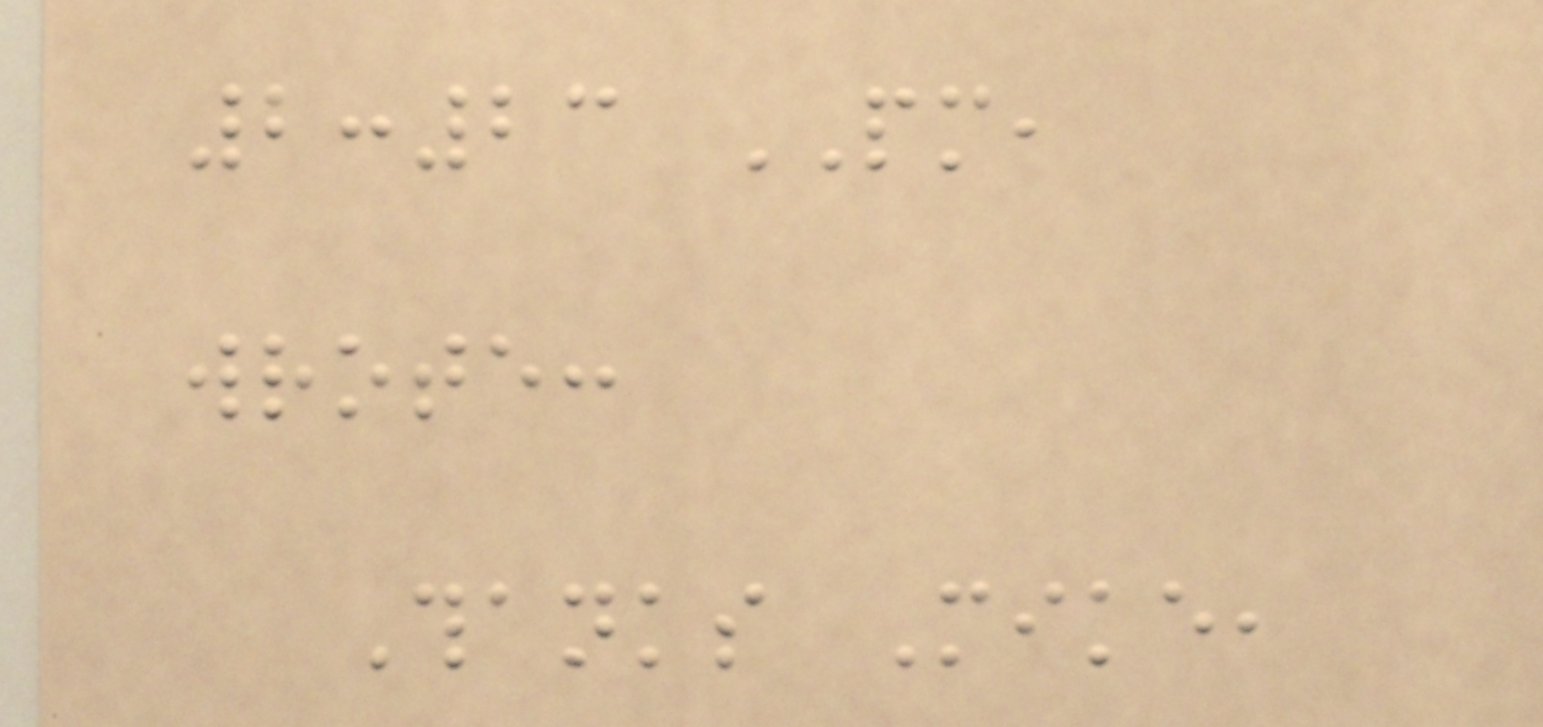2:23 PM,
wrote:
Thanks Mike,
